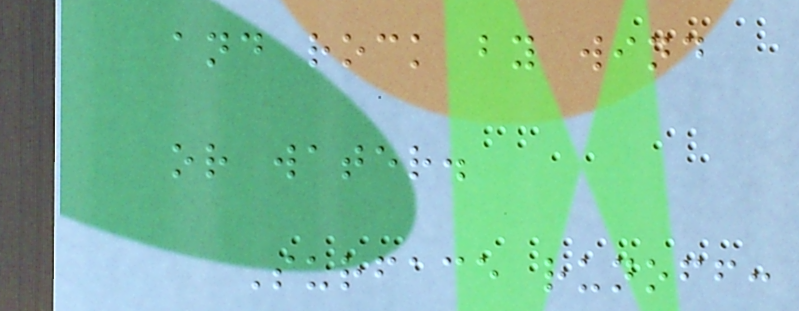and rock by wind
or water.
Surface runoff:
